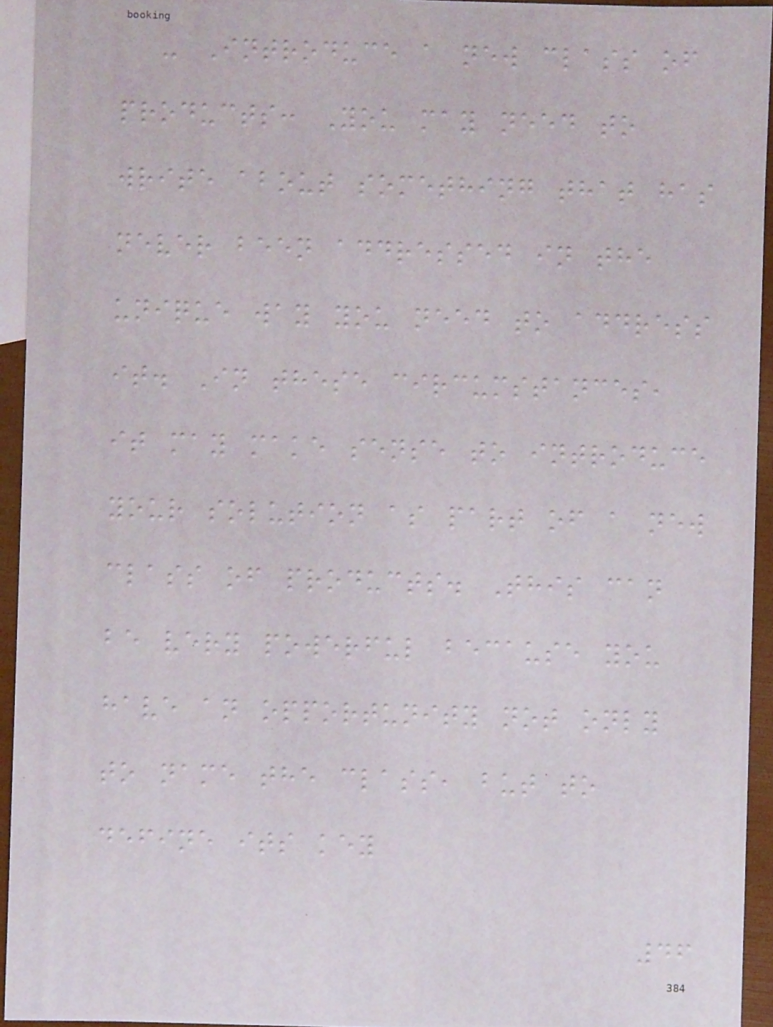- Introduce a new class of
products: You may need to
write about something that has
never been addressed in the
unique way you need to address
it. In these circumstances,
it may make sense to introduce
your solution as part of a new
class of products. This can
be very powerful because you
have an opportunity not only
to name the class, but to
define its key
46
